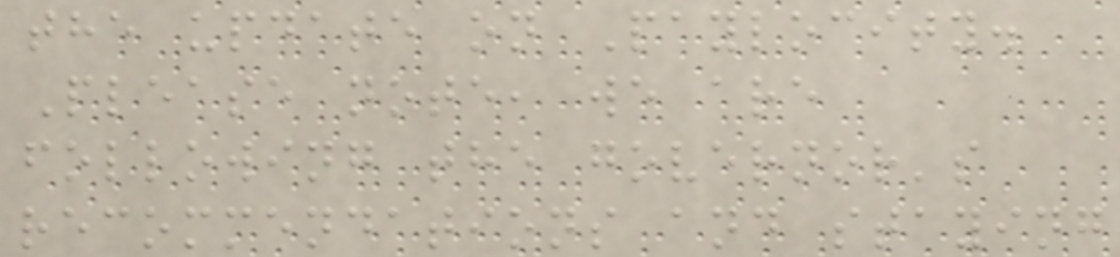the update on Paylocity.
Please note, we are
following the governor's
recommendations and staying
